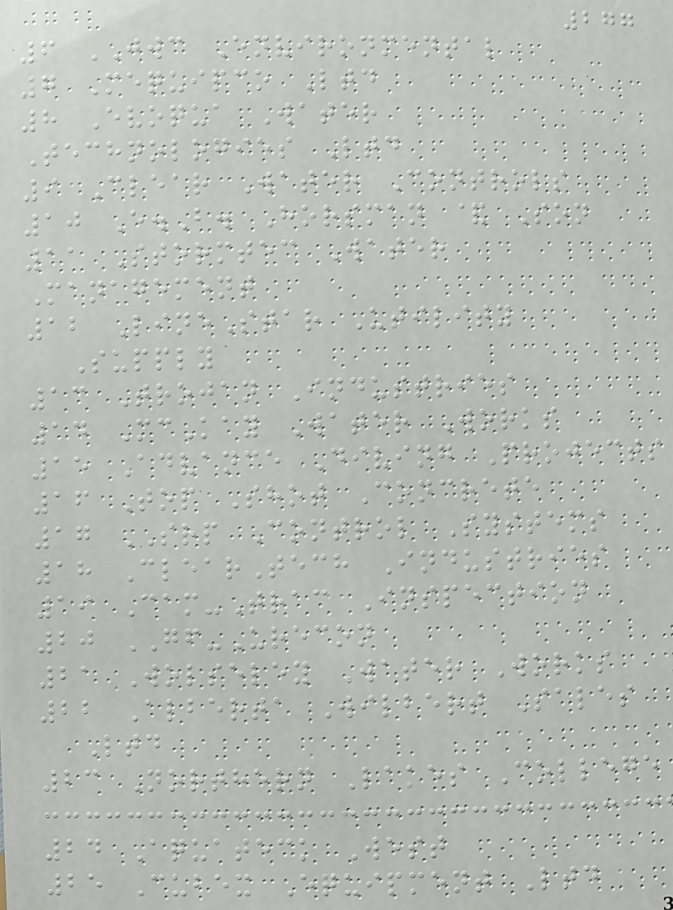277
6 JWC Environmental
7 Mequipco Ltd
8 Evoqua Water
Technologies Ltd
9 Clear Water Controls
10 E.B. Horsman & Son
11 Stormtec Water
Management
12 LineStar Utility
Supply
13 Trojan Industries
14 McKay Water Works
15 Advance Diving Projects
16 Top Shot Concrete
17 SRP Control Systems
18 ClearTech Industries
19 Cam-Trac Inspection
20 GF-Urecon
21 Wolseley Water Works
22 Alberta Wilbert Sales
Ltd
23 Northern Lakes College
24 Aquateck West
25 Cubex Equipment Ltd
